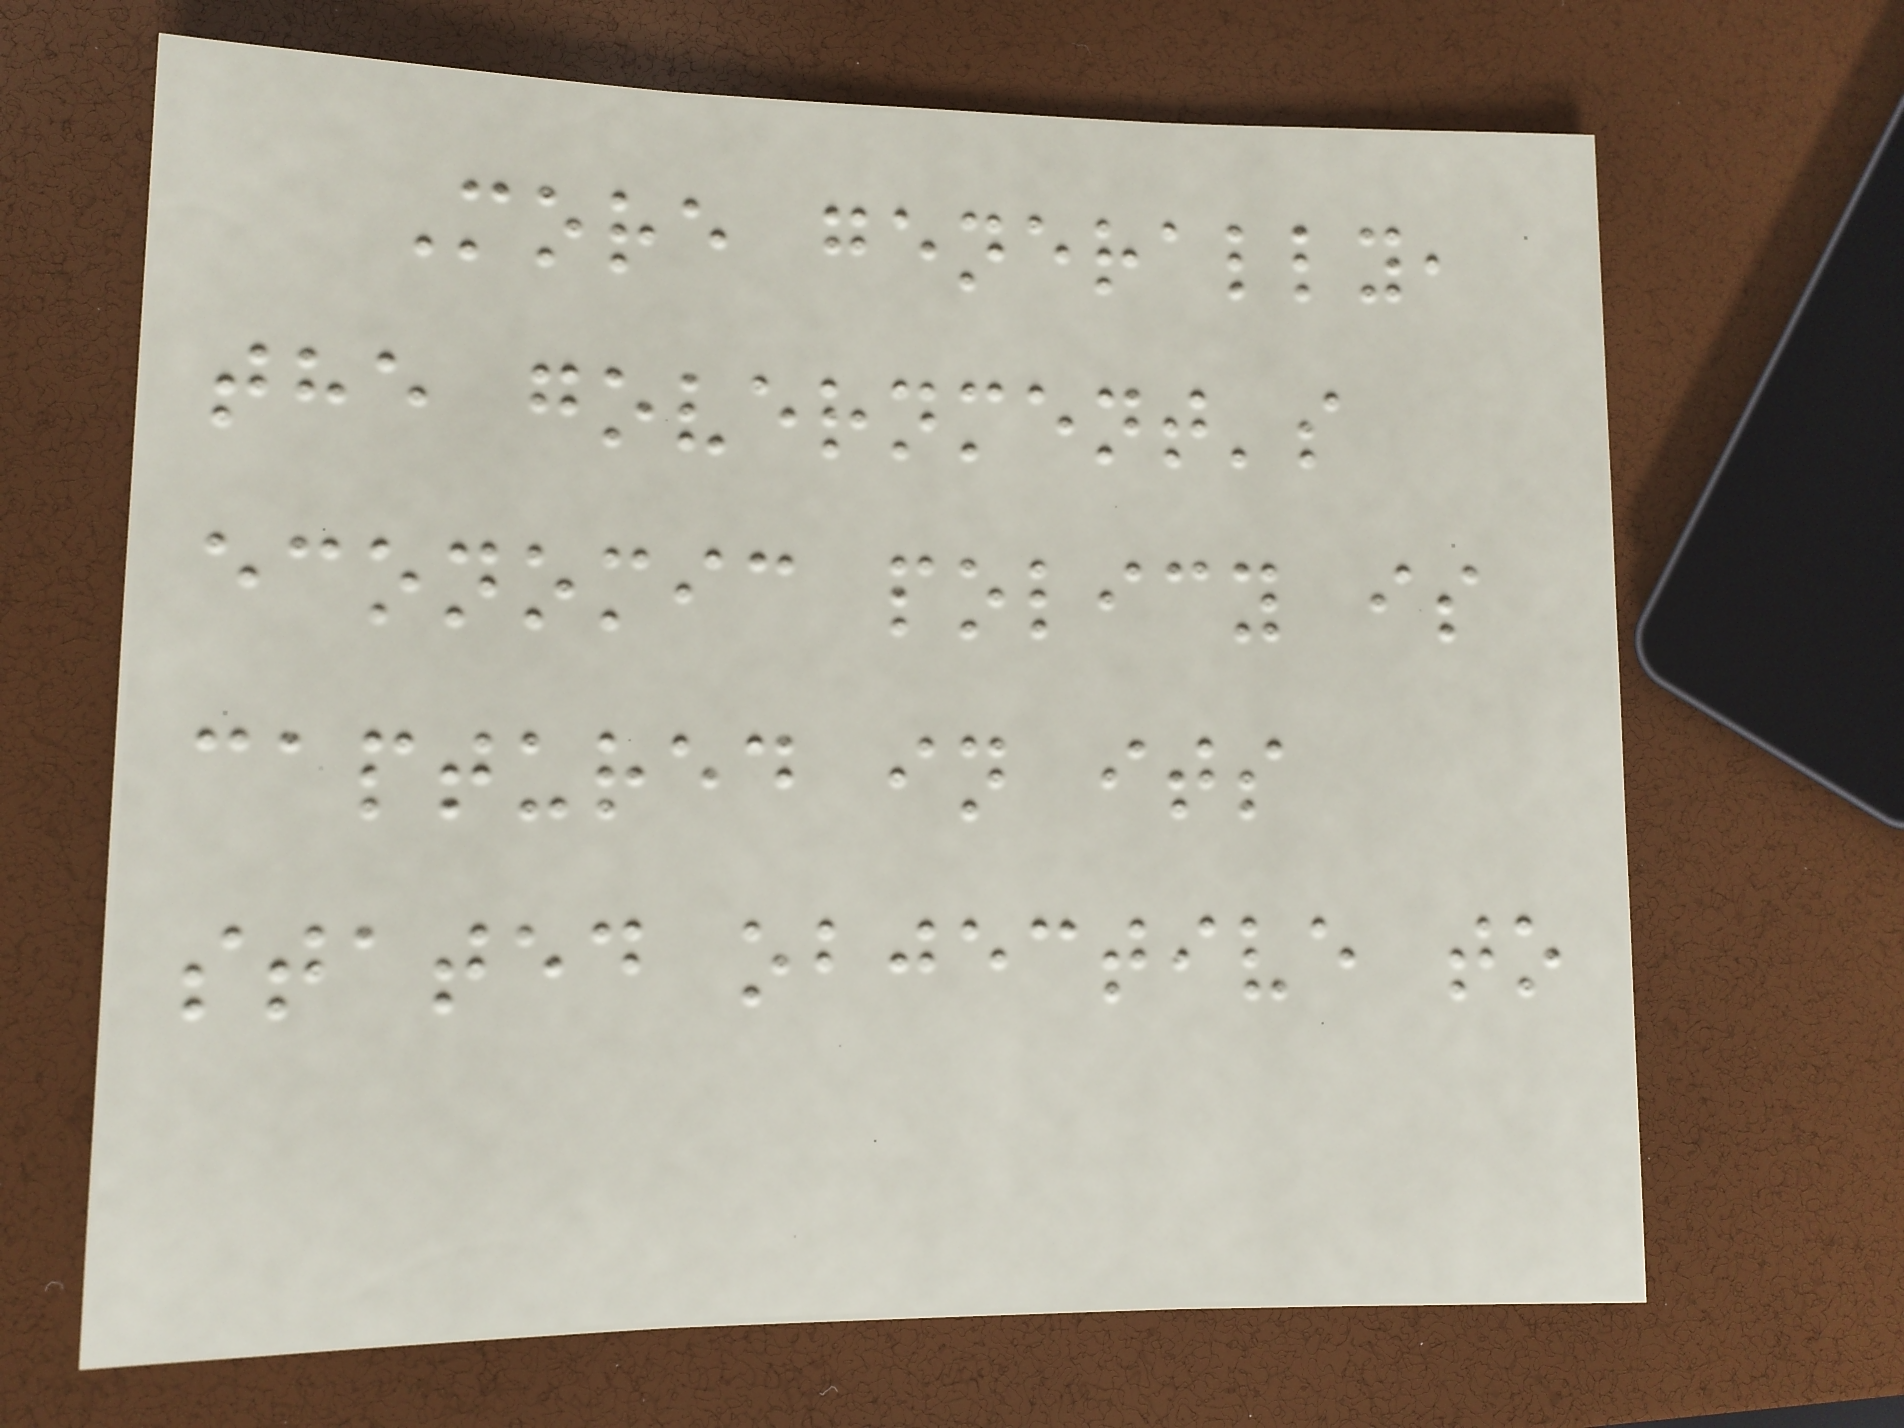More generally,
the government's
economic policy is
captured in its
stated objective to
